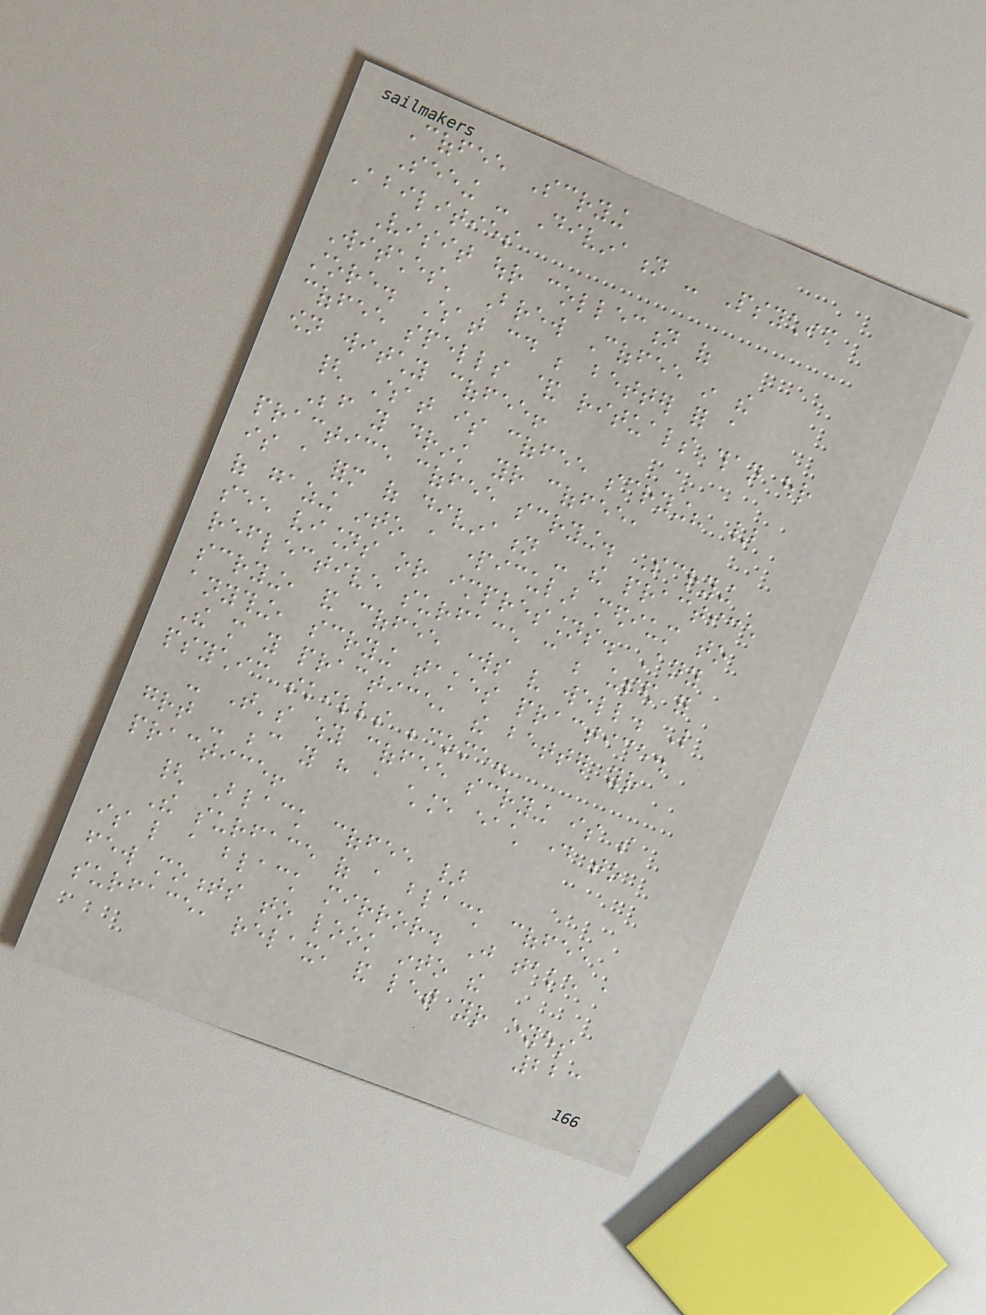Coffee Scrying
Seeing - Divination - Psychic
Abilities
Visit our collection of
Witches' Brew Coffee in the
store. What could be better for a
coffee spells & rituals than our
own witchy coffee!
{ What is coffee scrying? }
Before you drink your coffee,
practice coffee scrying. Scrying
is a form of divination - the practice
of gazing into a particular medium to
see visions or impressions. Any
reflective surface can be used for
scrying, and coffee works very well. Like
anything, scrying takes practice.
The more you practice, the better your
psychic skills become.
- That's why coffee scrying is so
great - because you have a chance each day to
practice!
{ Black coffee }
The surface of a black coffee
is like a black mirror. Just take a
few moments to look into the
surface, relax, and let your eyes
223
